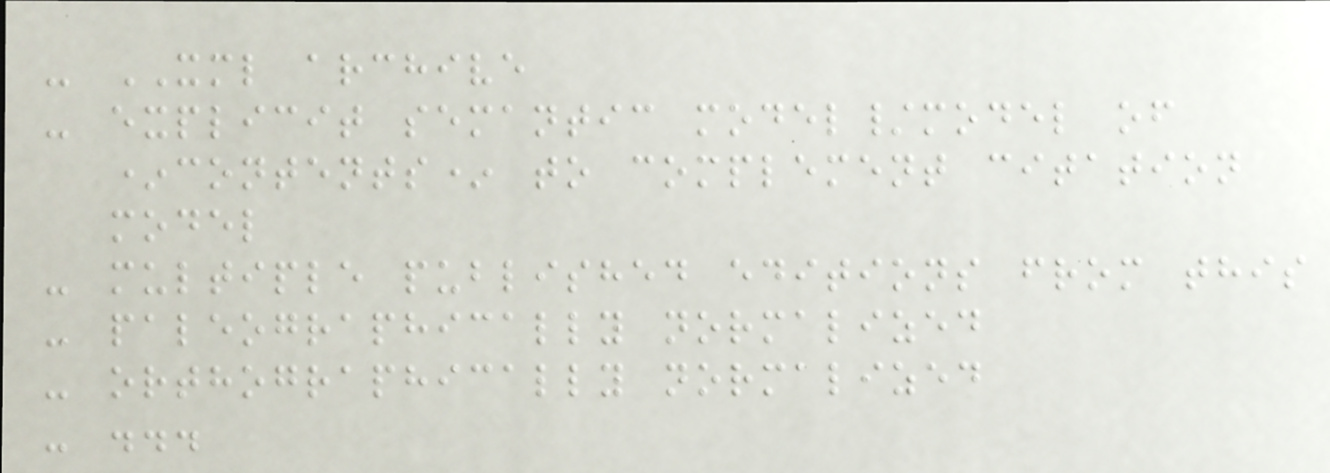- XML archive
- explicit semantic model/model of
*contents* to complement citation
model
- multiple published editions from this
- paleographically normalized
- orthographically normalized
- ...
